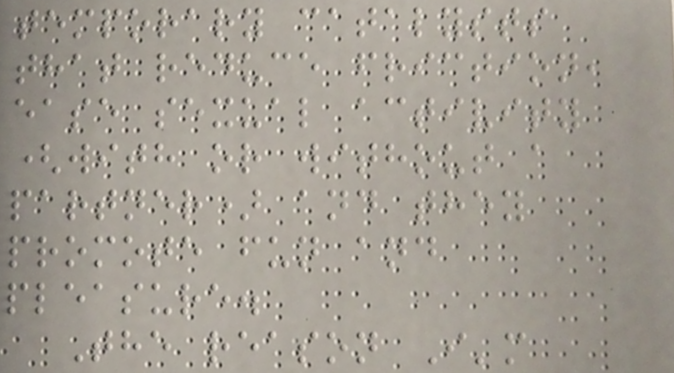temporary catalysts
that reduce friction,
ease sexual activity
(with or without a
partner) and they
promote fun and
pleasure.
The reason I'm
